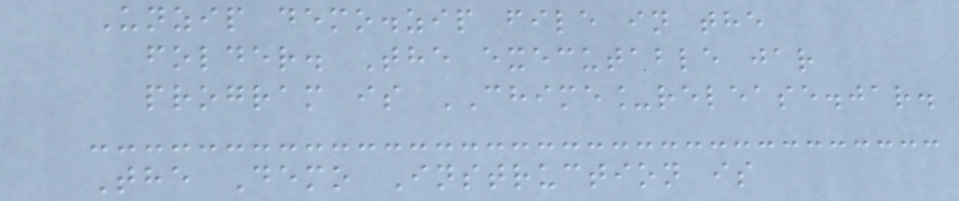Unzip demo.zip file in the
folder. The executable jar
program is CHIME_release.jar.
The Demo Instruction is
